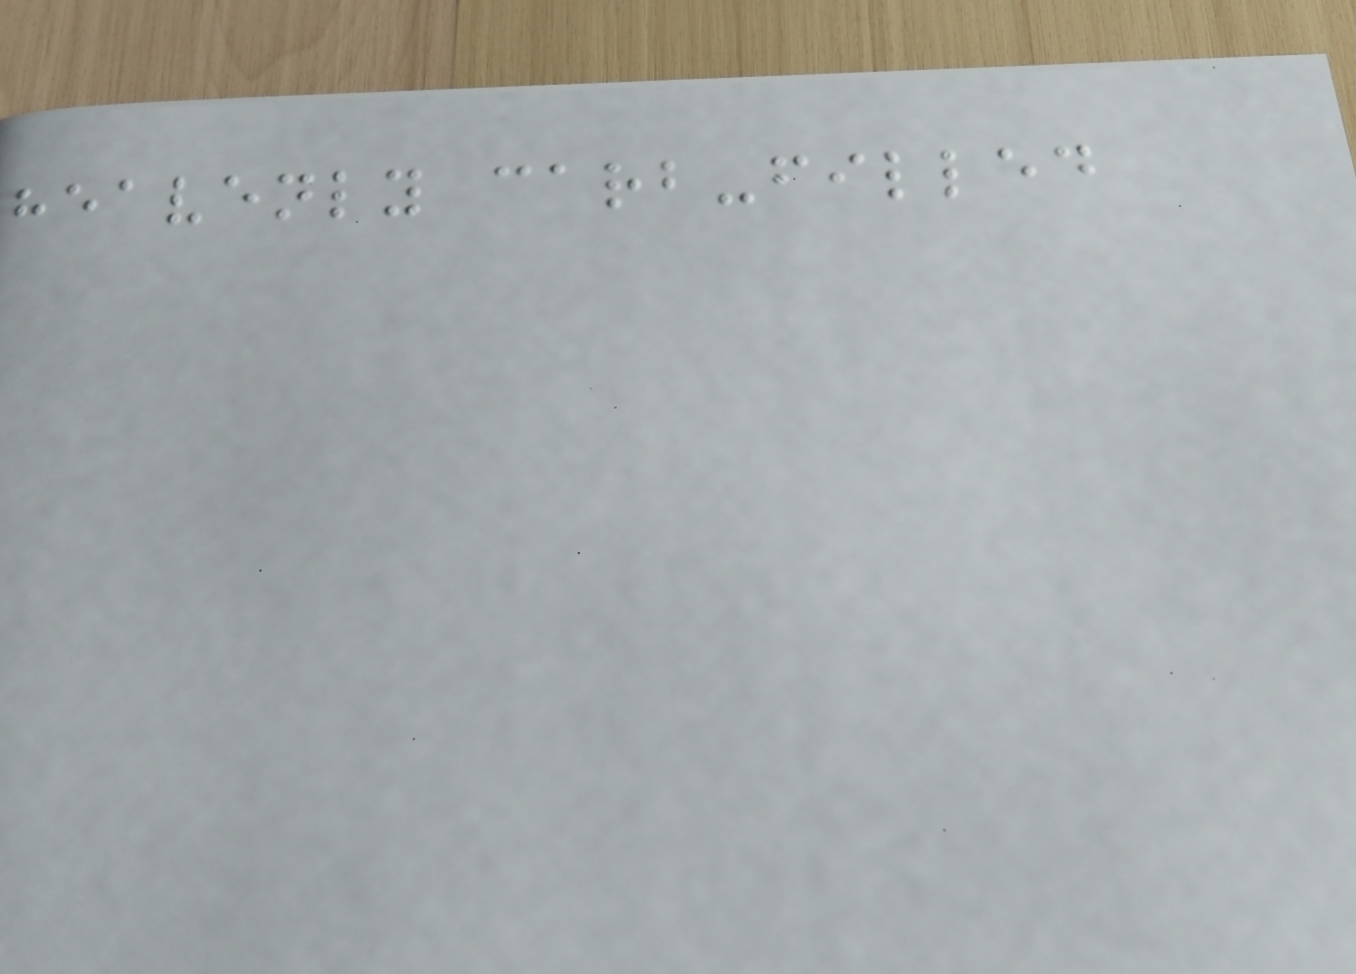heavenly carb-filled
